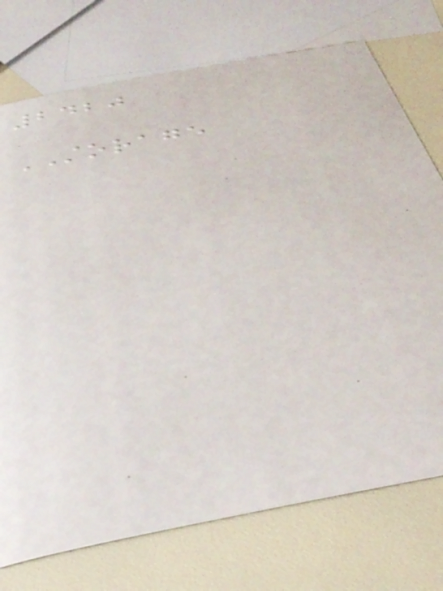2420
STORAGE
